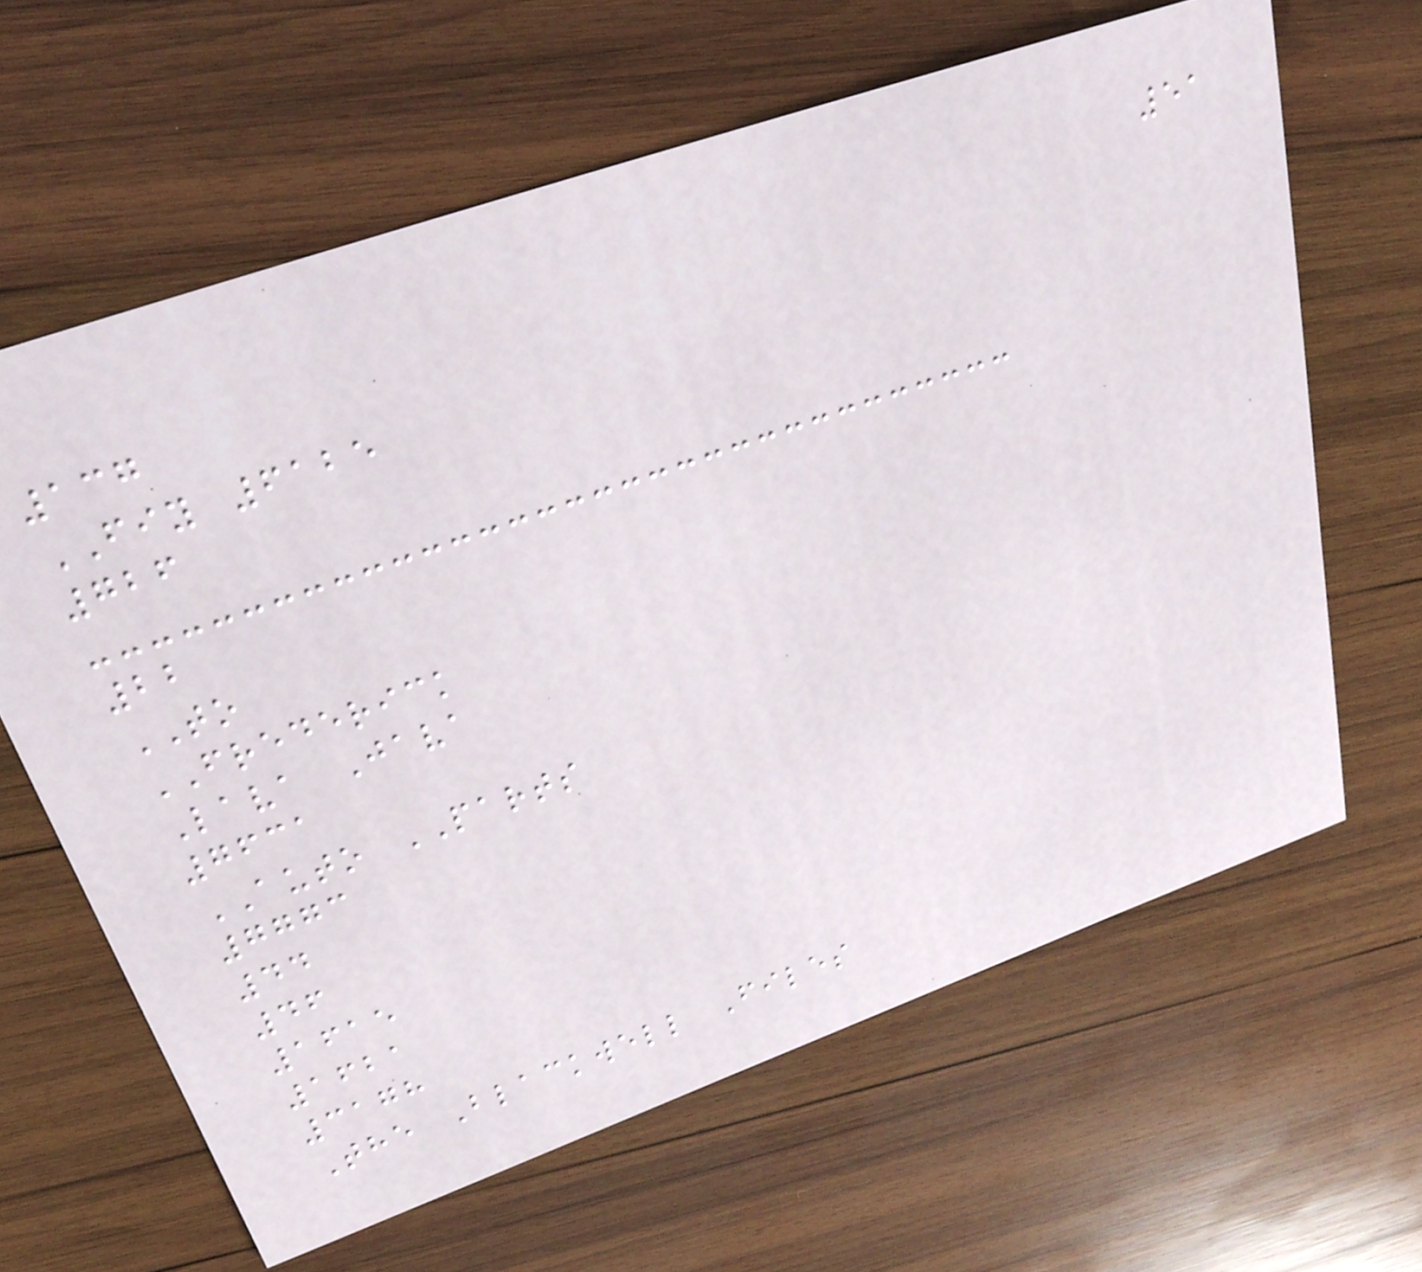51
137
FIY 6125
726
22
TO
FREDERICK
Lava Java
7631
AUTO PARTS
7773
44
46
1615
1621
3178
The Blackwell Files
